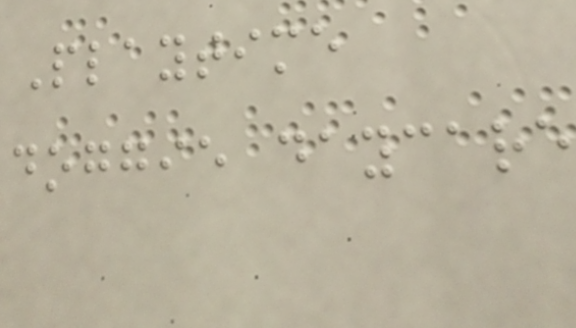Playtime
doggie daycare
